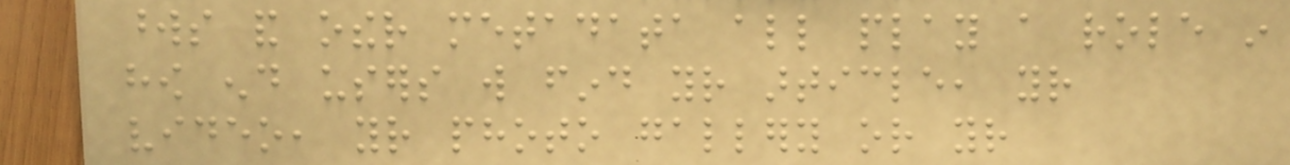words and other metadata all play a role in
how end users will find your article, your
video, your photo gallery or your
